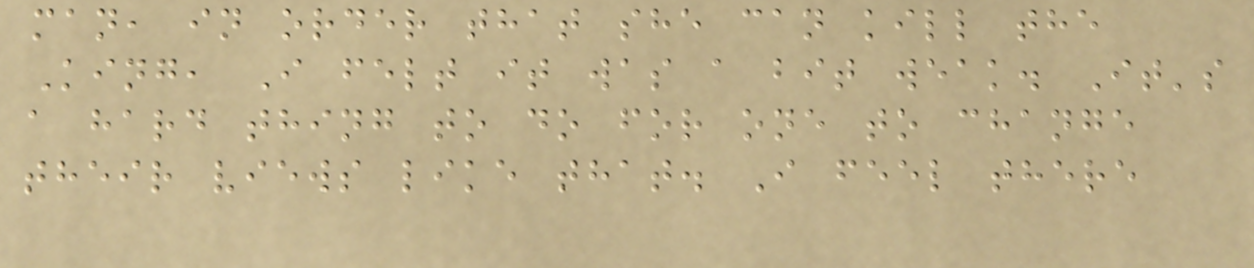man, in order that she can kill the
King, I felt it was a bit weak. It's
a hard thing to do for one to change
their views like that. I feel there
